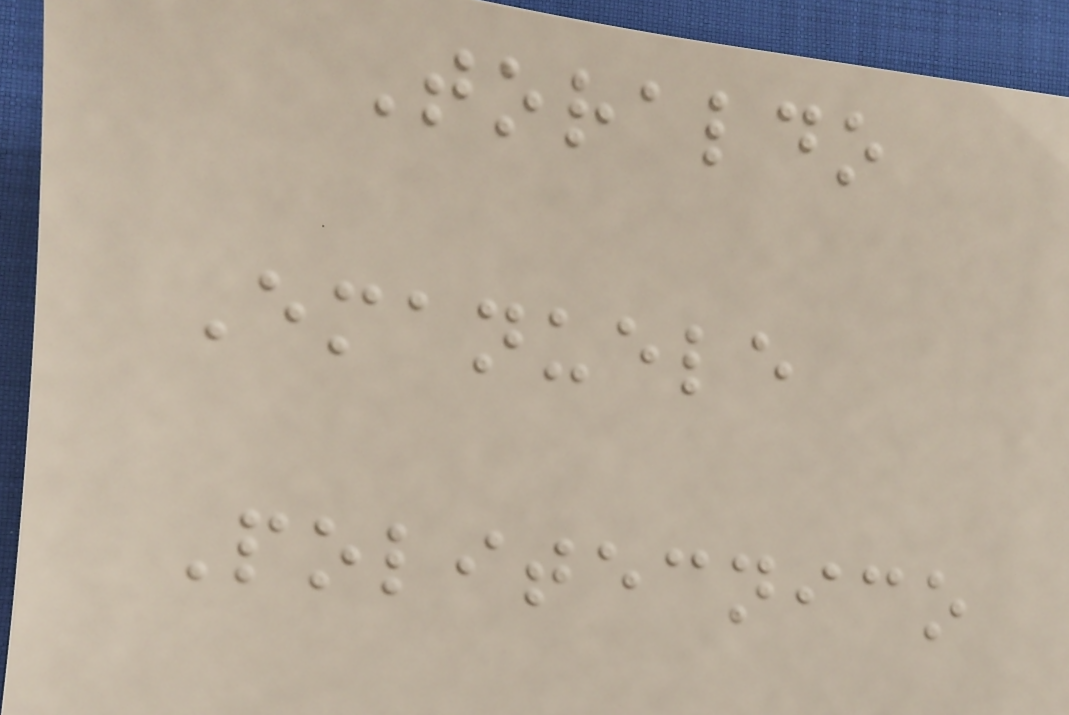Toraldo
Emanuele
Politecnico
